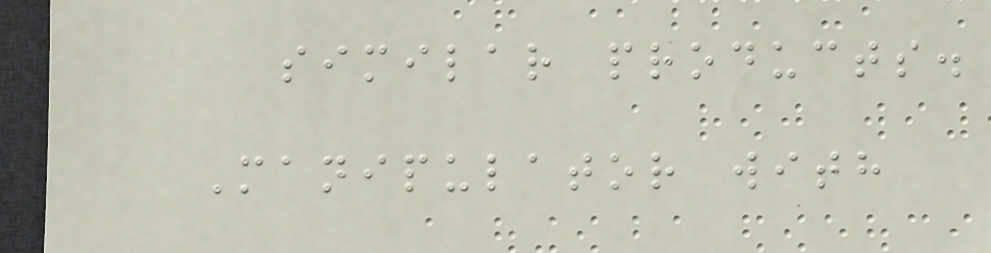similar products.
Manipulator with
